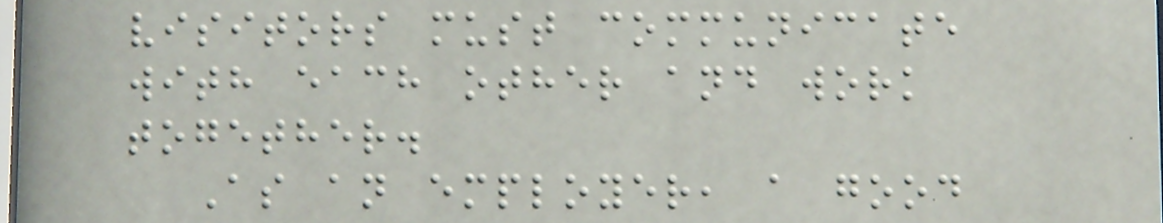visitors must communicate
with each other and work
together.
As an employer, a good
